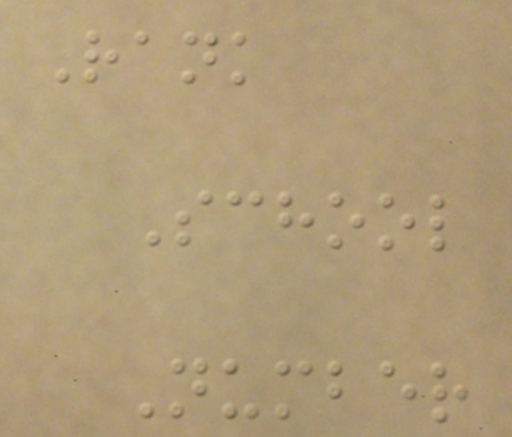Rank
School
Number
